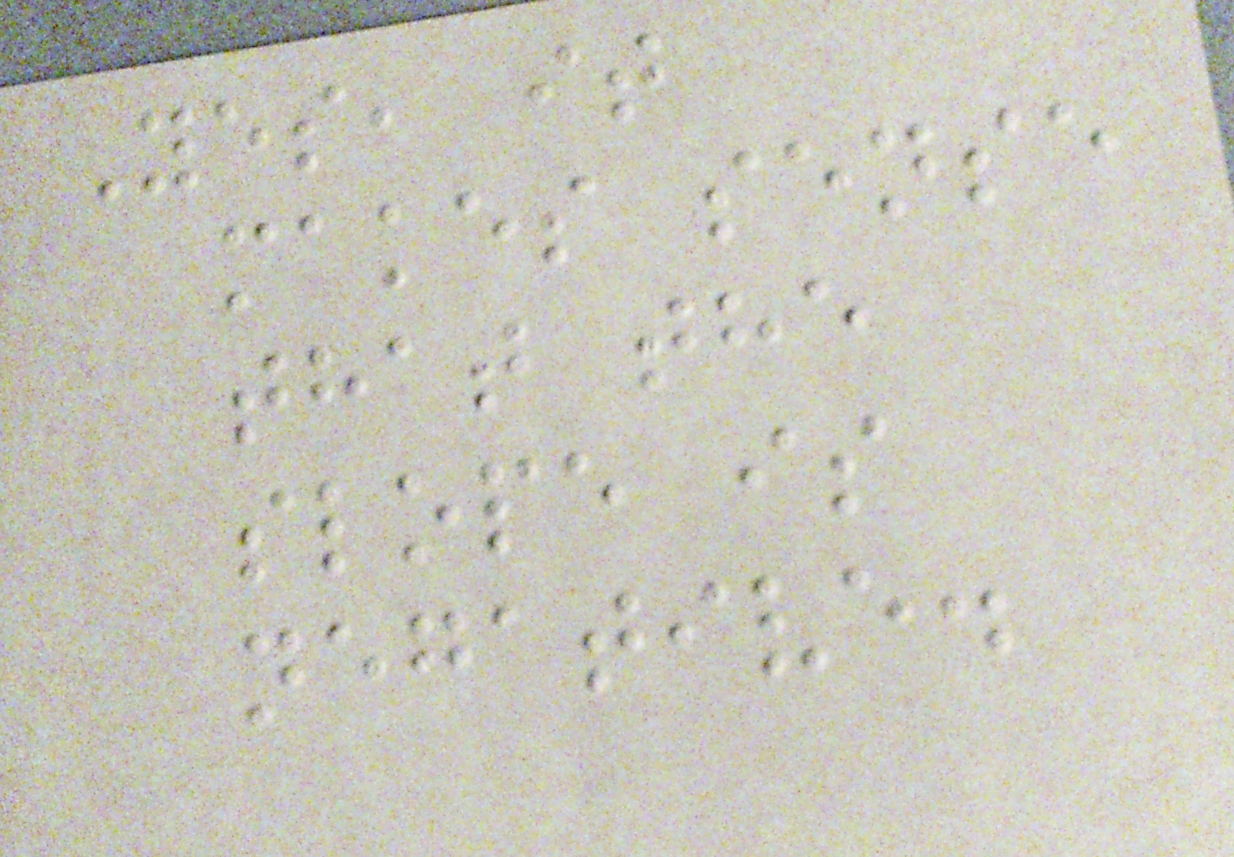Yes, it
makes sense
that the
slope is
negative.
